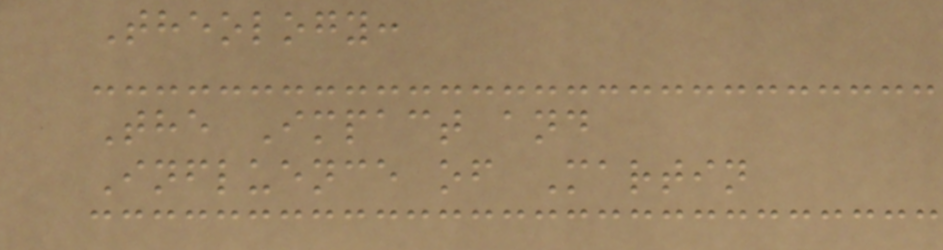Theology:
The Impact and
Influence of Martin
